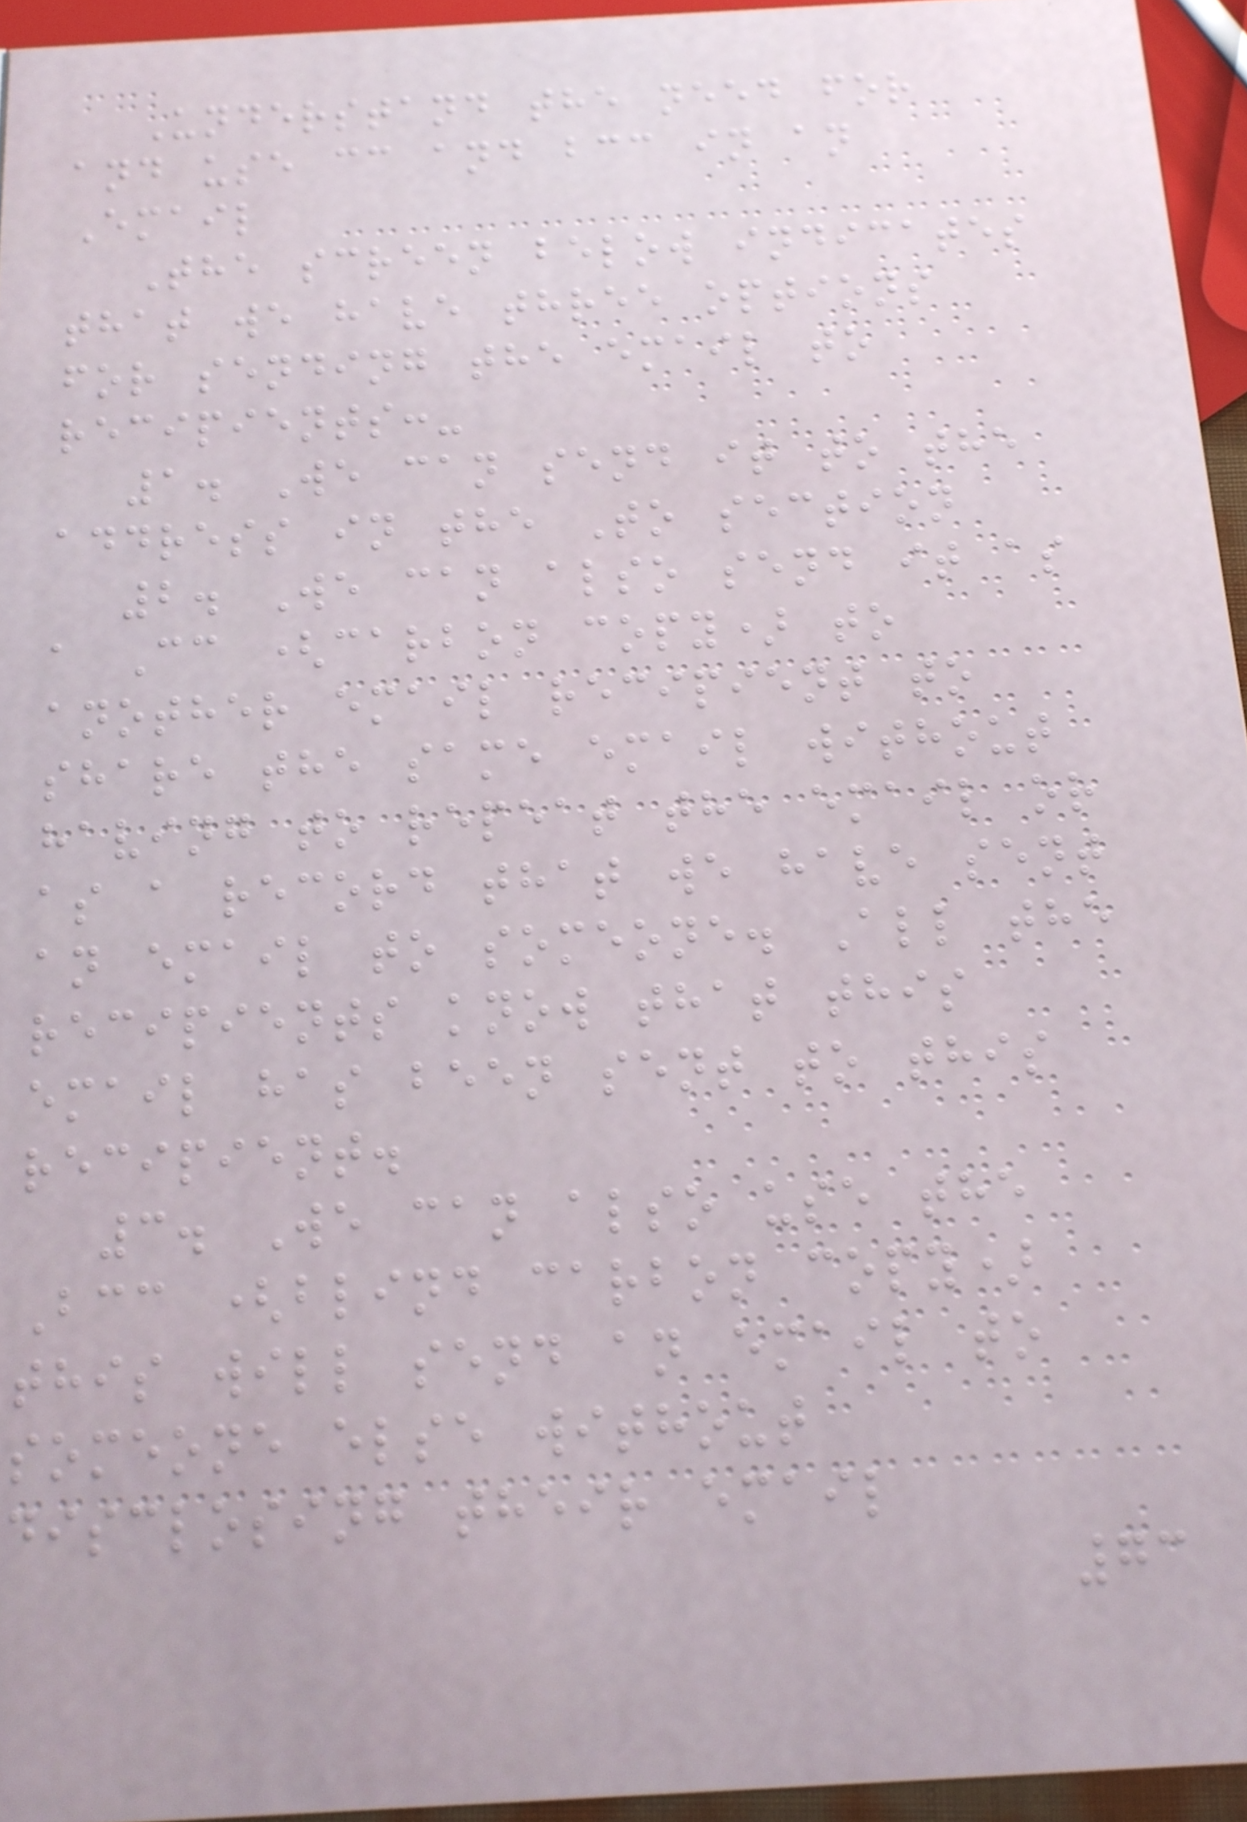Understand the need for
and use cc and bcc in an
Email
The screen below indicates
that we have three options
for sending the email to
recipients:-
1. We can send it to the
address in the To section
2. We can also send it as
a Cc (carbon copy) to
another email recipient to
share the same email without
having to repeat the email or
as a record that we have sent
an email to someone. All the
recipients know that this
email has been sent to this
recipient.
3. We can also use the
Bcc (blind carbon copy)
this will send an email to
someone else without
disclosing their email
73
